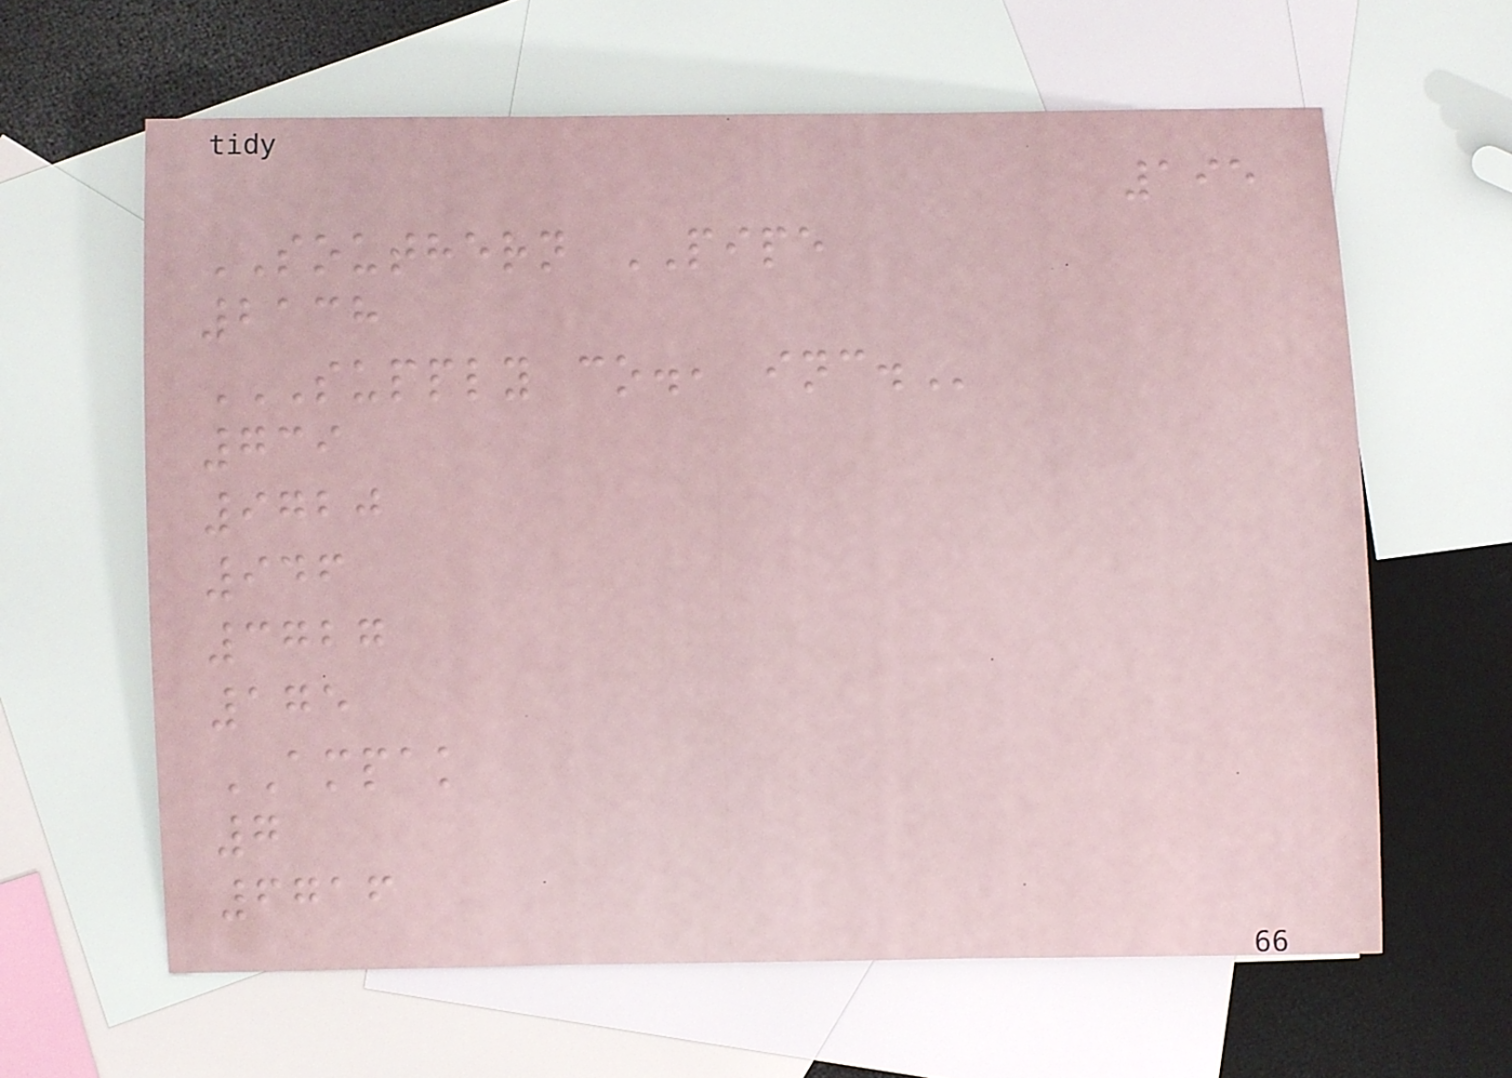195
SOUTHERN PIPE
2138
SUPPLY CO., INC.
739
9720
946
3727
175
AMPAK
7
6716
